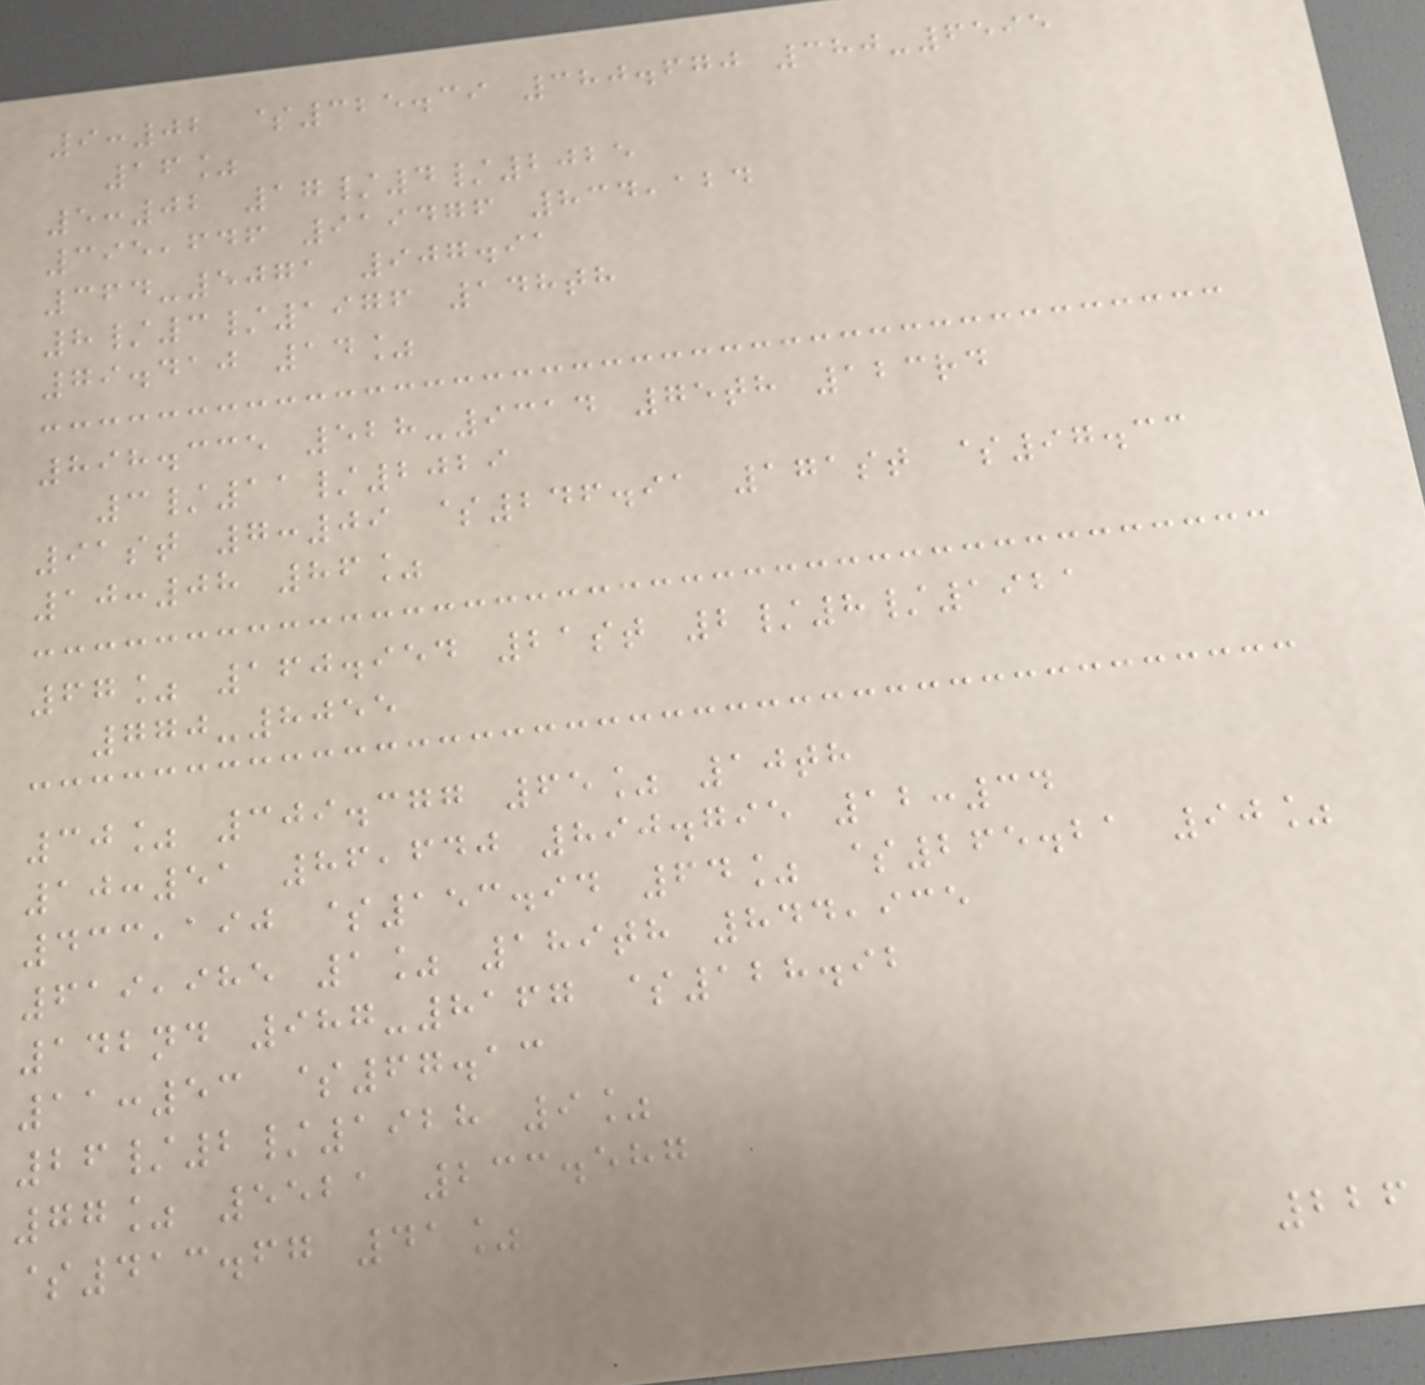9:02 $325.39 380.670 380-6595
16%
5:02 17/4/2025
395,646 919476 834,124
364-5071 907.91
8/3/1976 148th
79.410 14%
898.335 528-9314 75th 123rd
3/11/2029
91st 7:09 $246.91 171st $97.33
10:08 86%
67% 160.954 21st 2/8/1921
770-8055
30% 309.377 65% 10th
10:51 86,640 890.795 12:34
433,190 $153.94 64% $265.21 90%
619,985 1% 189th 844,935
142nd 987-8167 $128.92
11:53 $67.13
26/2/1928 9%
77% 5521 233.587
$413.67 41%
226
